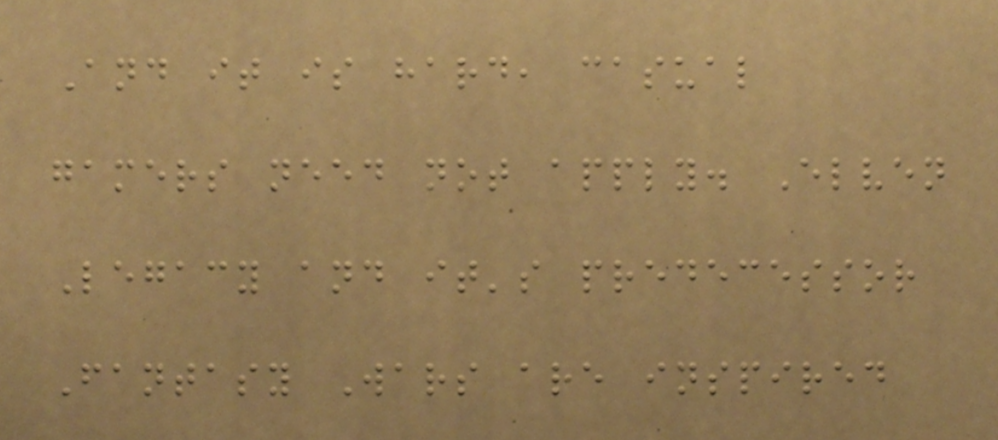And it is hard, casual
gamers need not apply. Elven
Legacy and it's predecessor
Fantasy Wars are inspired
